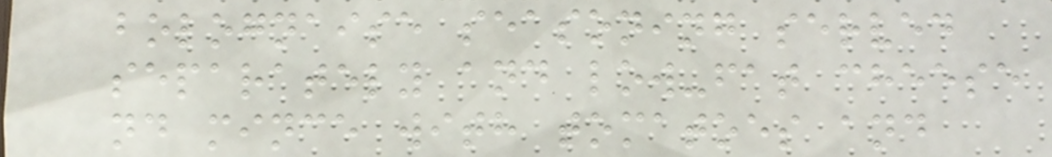bolognaise seasoning served
separately and low-fat cheese
nd mince with tomatoes and
